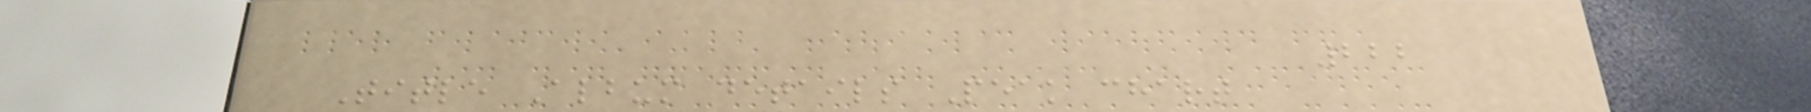222
Title Album details Peak chart
